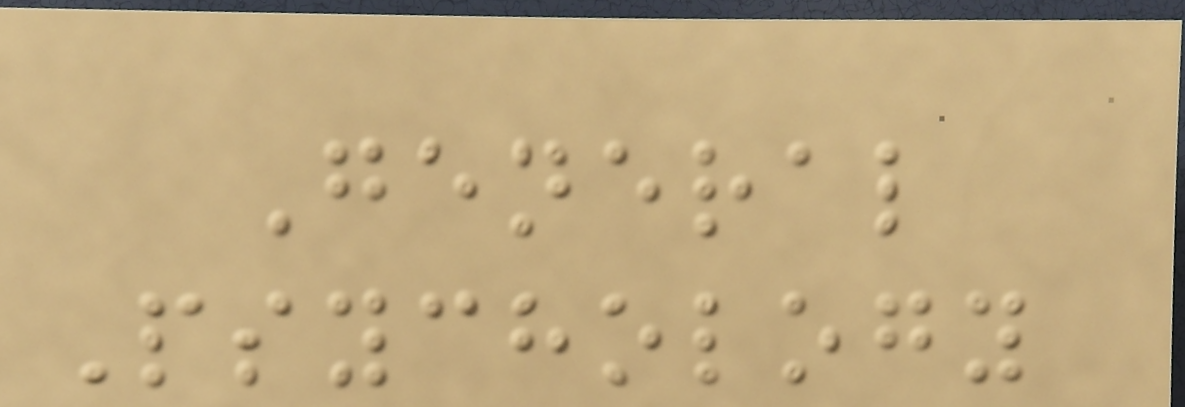General
Psychology
